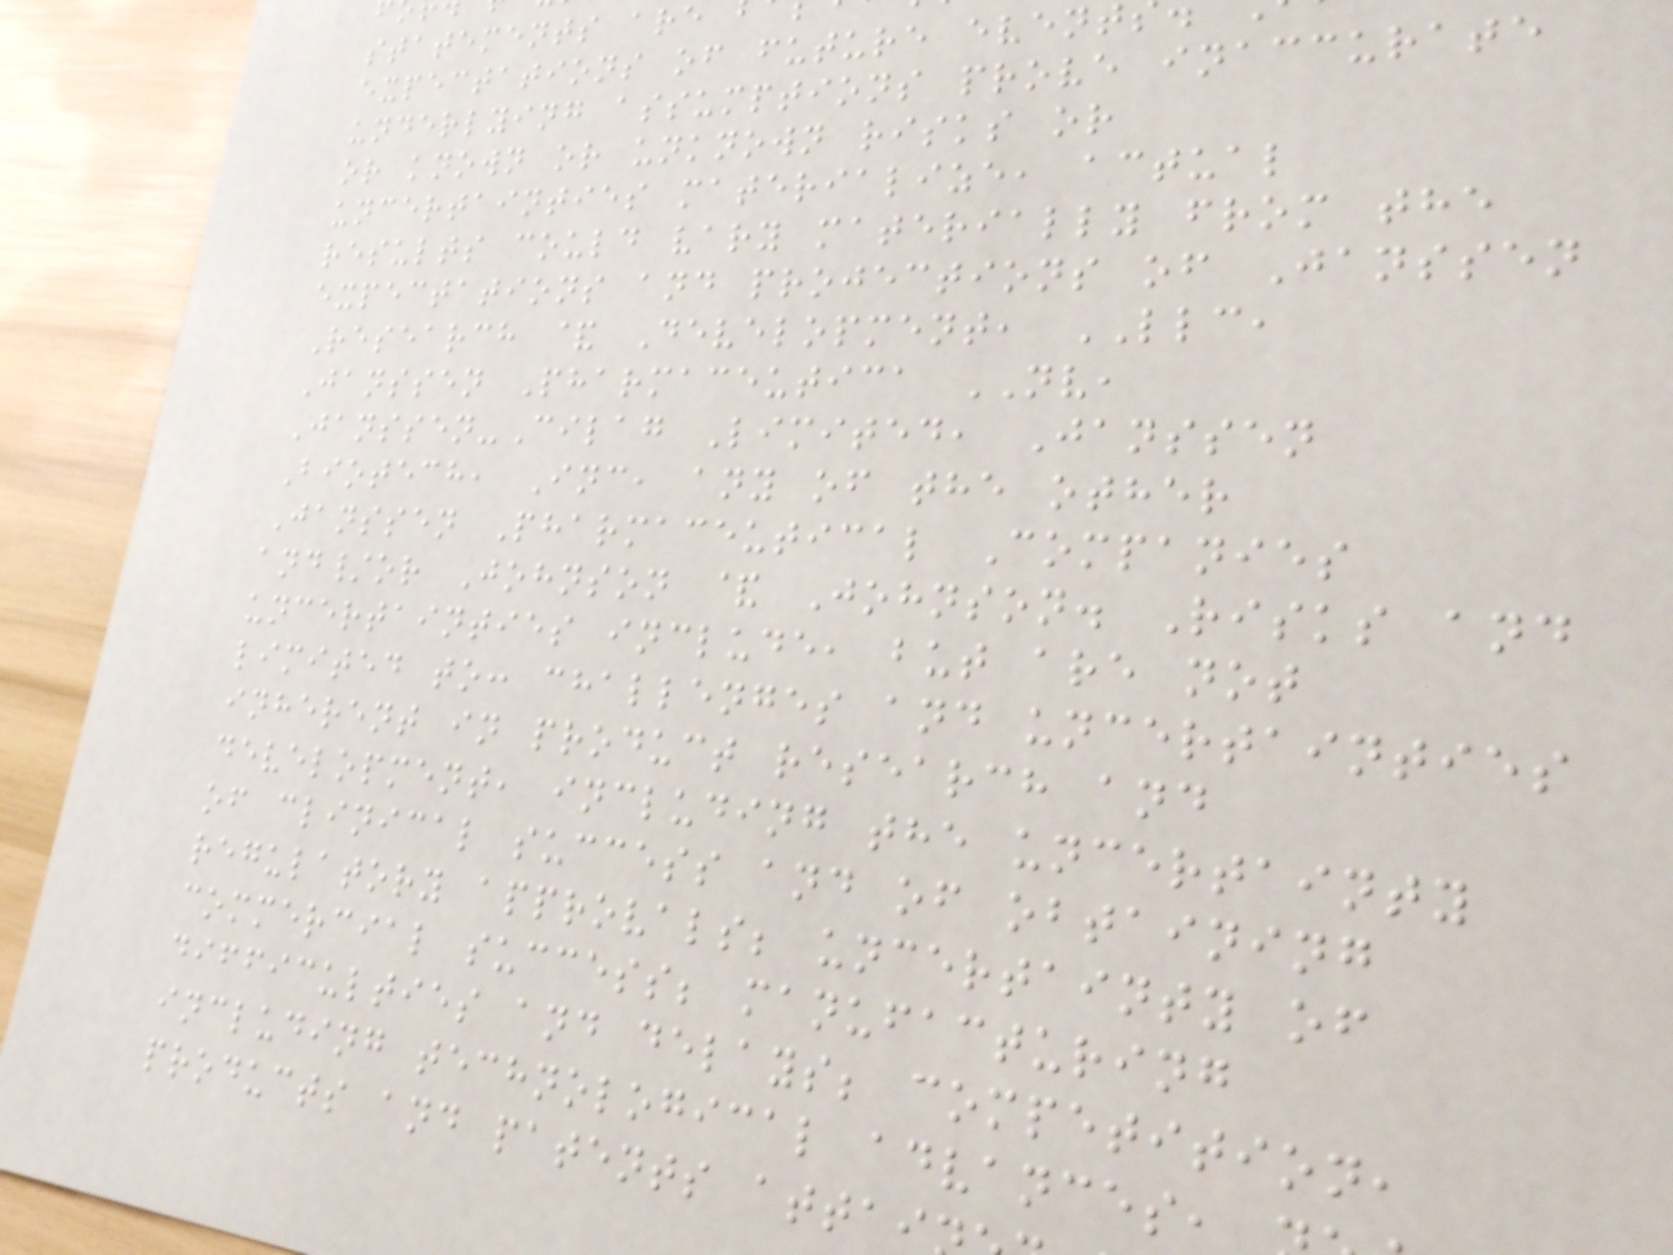statements are
expectations of future event
underlying assumptions prove inaccurate
or known or unknown risks or
uncertainties materialize, actual
results could vary materially from the
expectations and projections of Janssen
Research & Development, LLC,
Janssen Pharmaceutica NV,
Janssen-Cilag Limited, Janssen
Biotech, Inc, any of the other
Janssen Pharmaceutical Companies
and/or Johnson & Johnson. Risks and
uncertainties include, but are not
limited to: challenges and uncertainties
inherent in product research and
development, including the uncertainty
of clinical success and of obtaining
regulatory approvals; uncertainty of
commercial success; manufacturing
difficulties and delays; competition,
including technological advances,
products and patents attai
